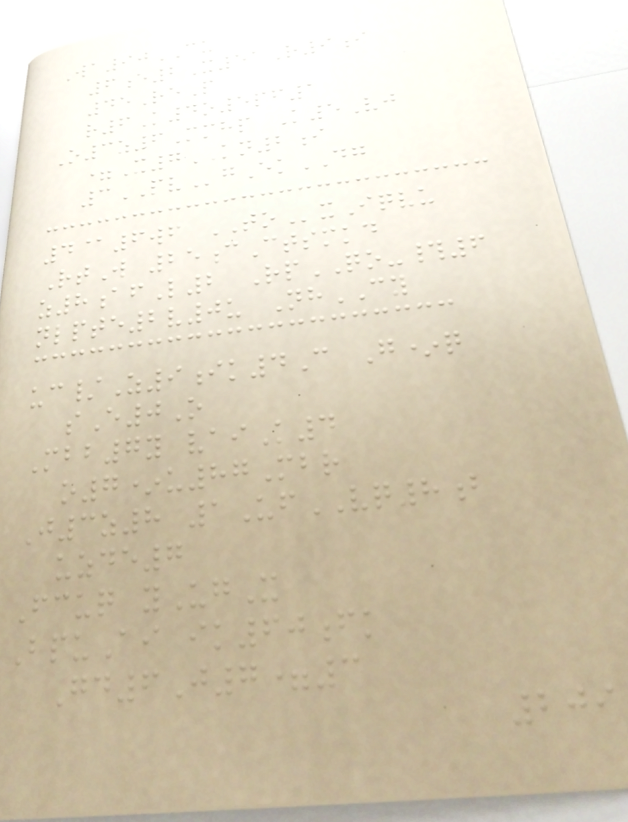Wa90CU
6e2X51R9i
45ReP
r6K4o5pf1
O3z6Mmhp K5Vj
=X7KN2i
3PVgEkDG
4@6wf TOxIqvu
RtW 25cCtsmkd
z8afL2 RpQO-#6
nlpte2v0u NhCY
uc/Z9ik4C G*q
sE0O
Mbb7y vaiK4
o7*u87Mbr
J3z8 1UfVQ8b
uzde7
Fcuq yUgX
BpuAi ik60fk
Gd6J7=3
209
